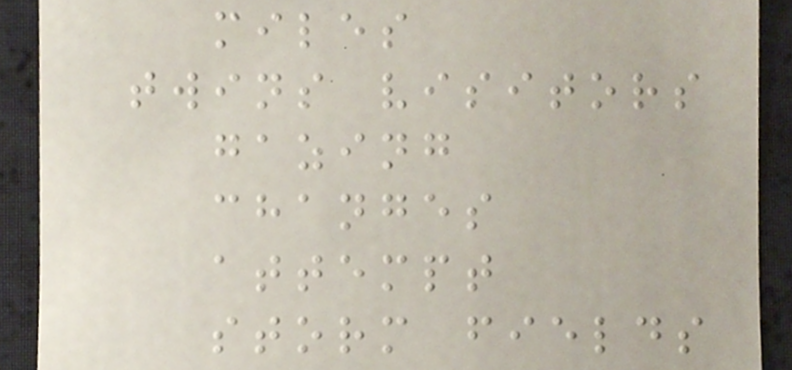miles
twins visitors
gazing
changes
attempt
storm fields
